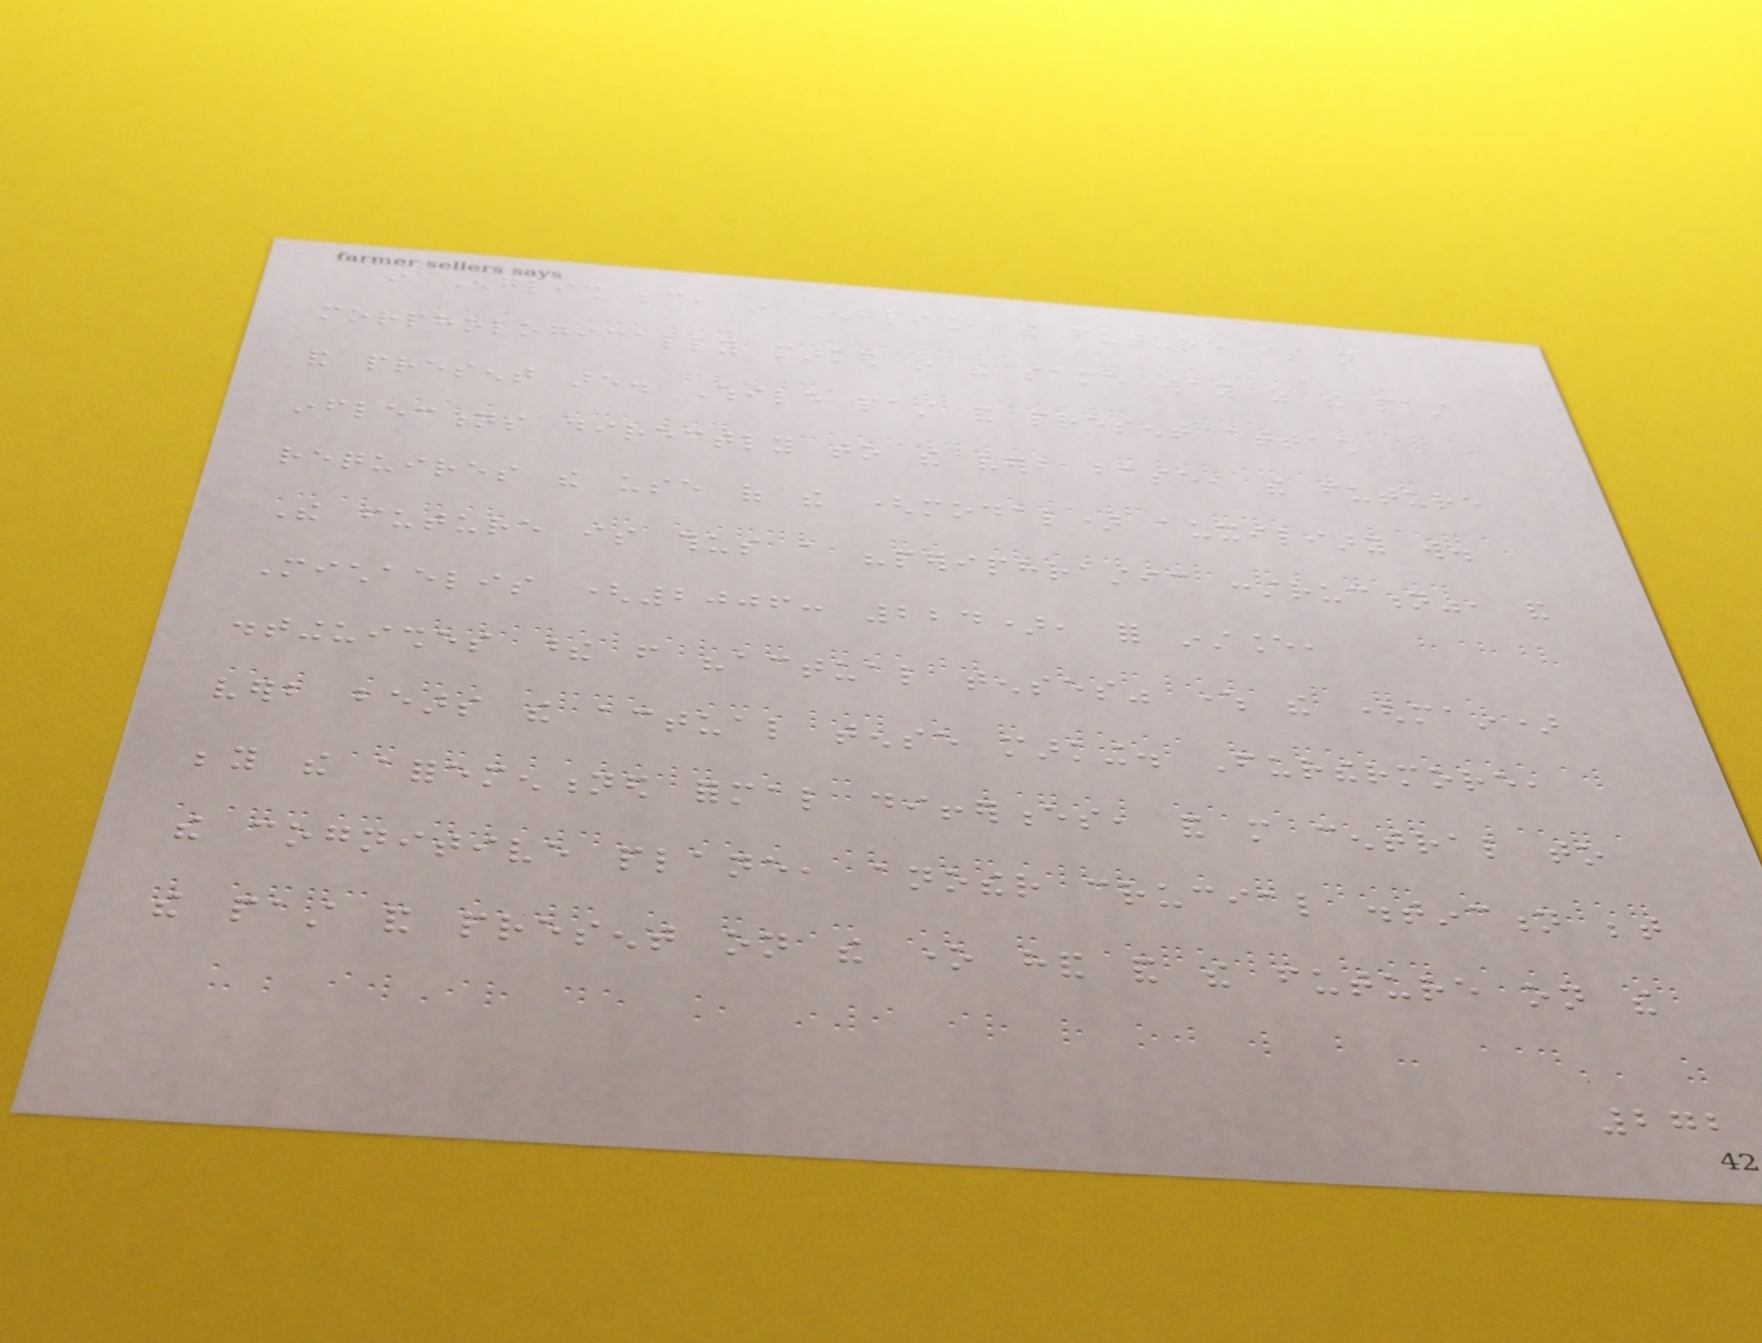in English because, in English, the future is not
morphologically marked in the same way as the past
and present are. While past and present attach
inflections directly to the verb base, the future
requires the use of the (modal) auxiliary will.
The future is thus a "periphrastic construction", and
Michaelis (2006: 224), for instance,
distinguishes these from "actual tenses" where the (main)
verb bears the actual tense marking. Furthermore,
beyond the aforementioned formal differences, and more central to
the cognitive plane, another crucial distinction between
the past and present on the one hand and the future on the
272
